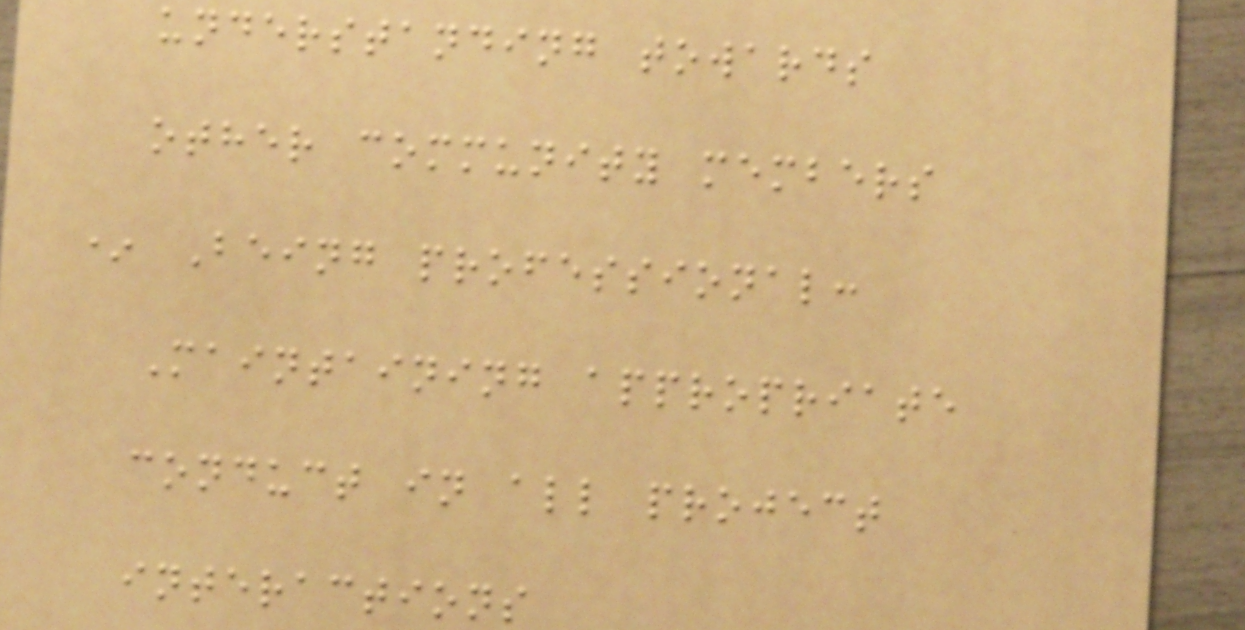understanding towards
other community members
* Being professional:
Maintaining appropriate
conduct in all project
interactions
